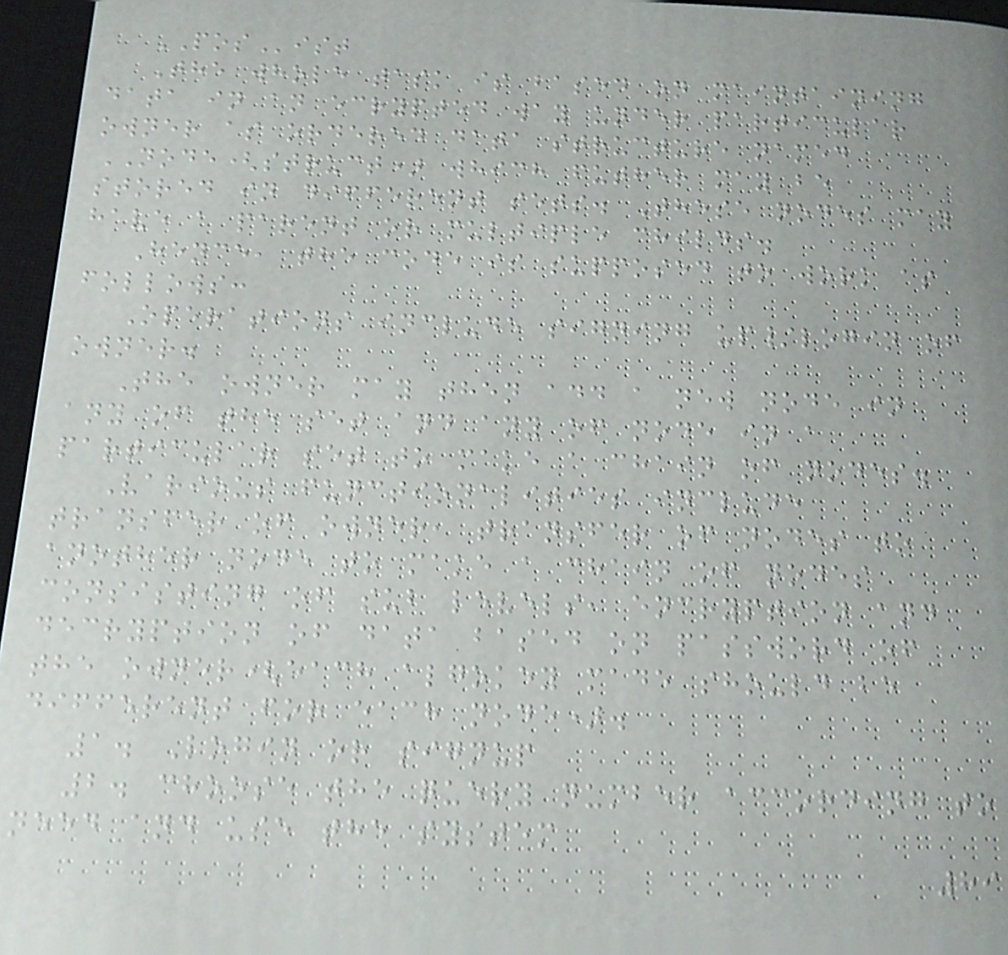POSist
The whole task is based on maintaining
data in an ecrypted way under particular
owner as ordered data structure named
NODE(struct) which futher may be
stored in different sets. These nodes may
have a parent or multiple childs.
Hence, the code is supposed to work as
follows:
Operations include signing up/login of
owner.
The owner may then add a new node in
any of the set and any of node in a
particular set to make a chain of nodes.
Various functionalities include
transfer of owner, transfer of nodes to
another node to make a chain of nodes
consisting of sub levels, encryption and
decryption of data based on password of
the owner(each algokey made should be
different for each node).
1. Login or signup
2. choose the query number according to
need and use the system
89
